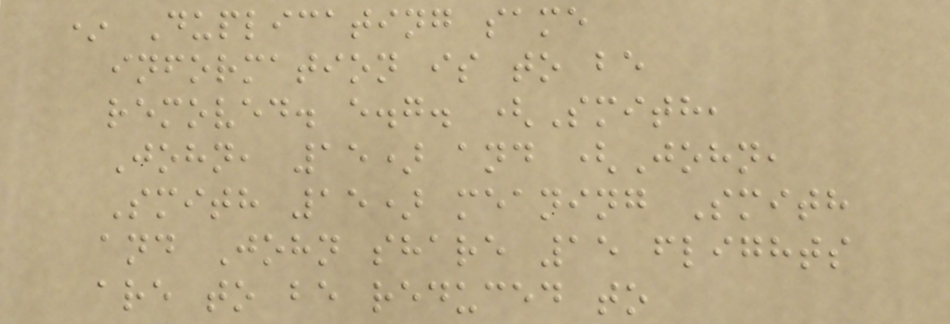* Duplicating same
information is to be
removed. e.g. (Smith,
John, 15) and (John,
Smith 15) meaning Smith
and John share 15 flights
are to be reduced to
